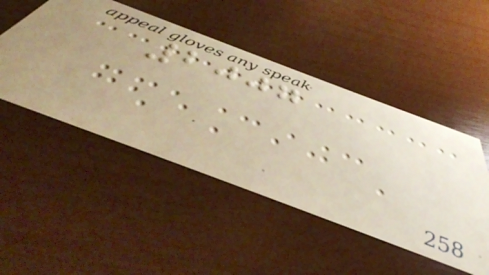2007
